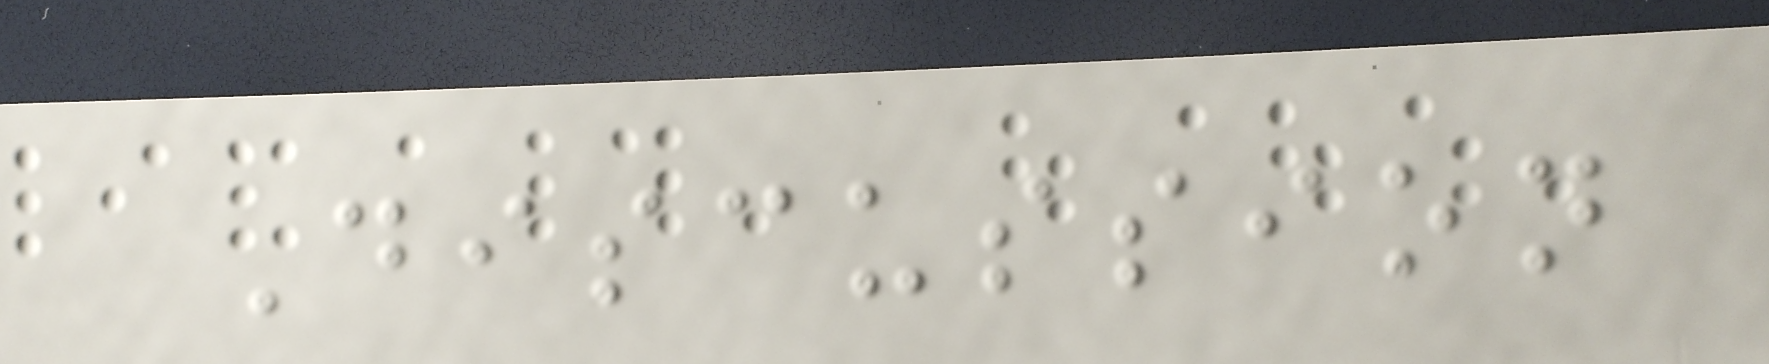Discussion
